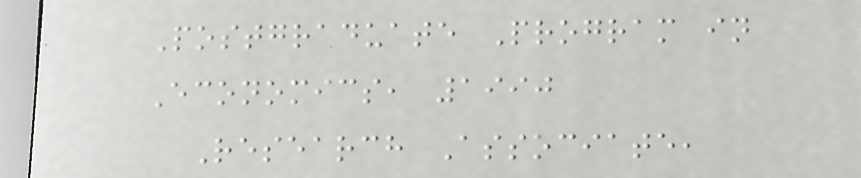Postgraduate Program in
Economics, 1990
Research Associate,
